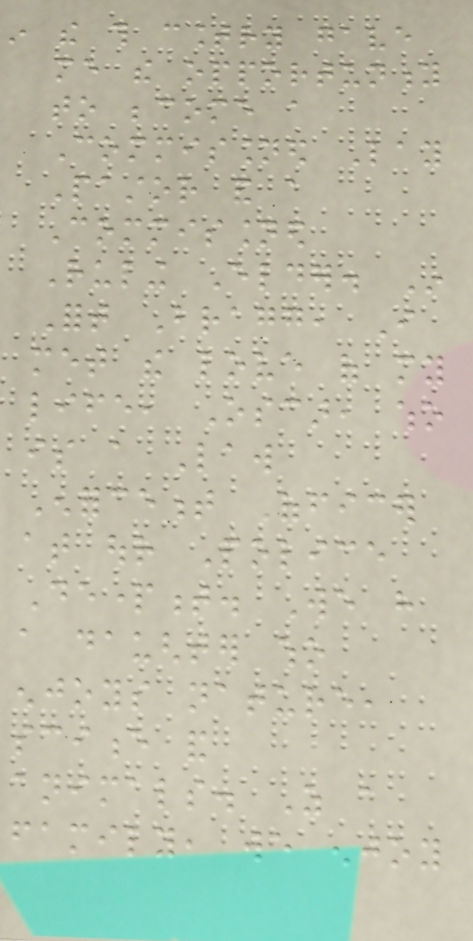in the this country gave
me the opportunity
to become a
Commissioned Lay
Pastor and a
Commissioned
Ruling Elder. In
Fort Bragg, I
met the love of my
life, Oscar, who
is a Law
Enforcement Officer
at our Police
Department. We have
a daughter who
enjoys nature,
science and
animals. As a
family, we enjoy
